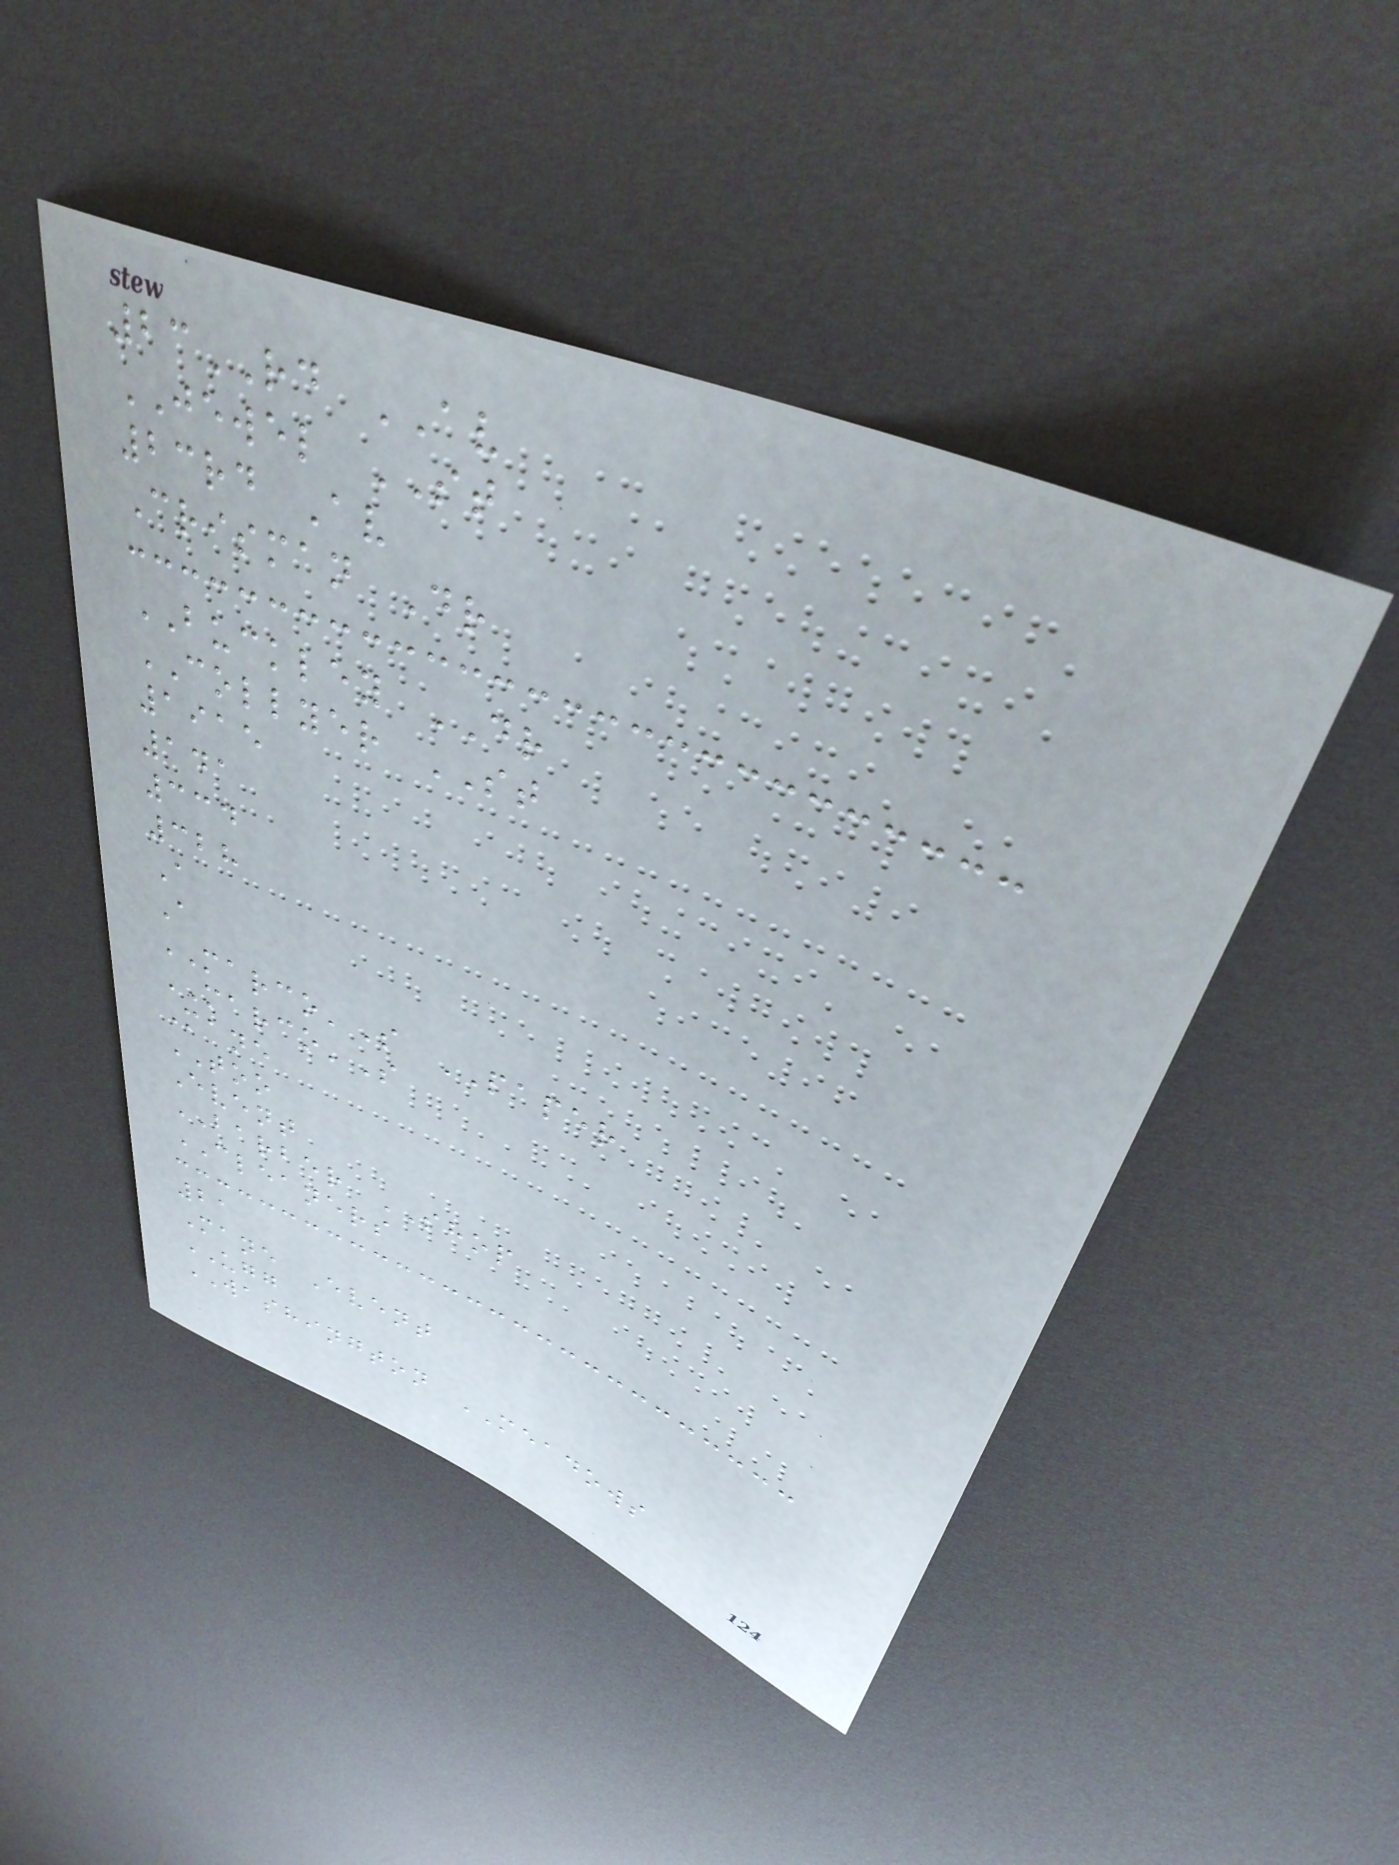23RD AV
JEWEL ST
23rd Av
Crisman Dr
BUCKLEY DR
COLLYER ST
1915
141
334
328
A
A
MARCO'S PAPER
MARCO'S
Mane
TOO
Event
BARBER SHOP
CLEANERS
21
Mane Event
UGG
WASHINGTON MEADOWS
